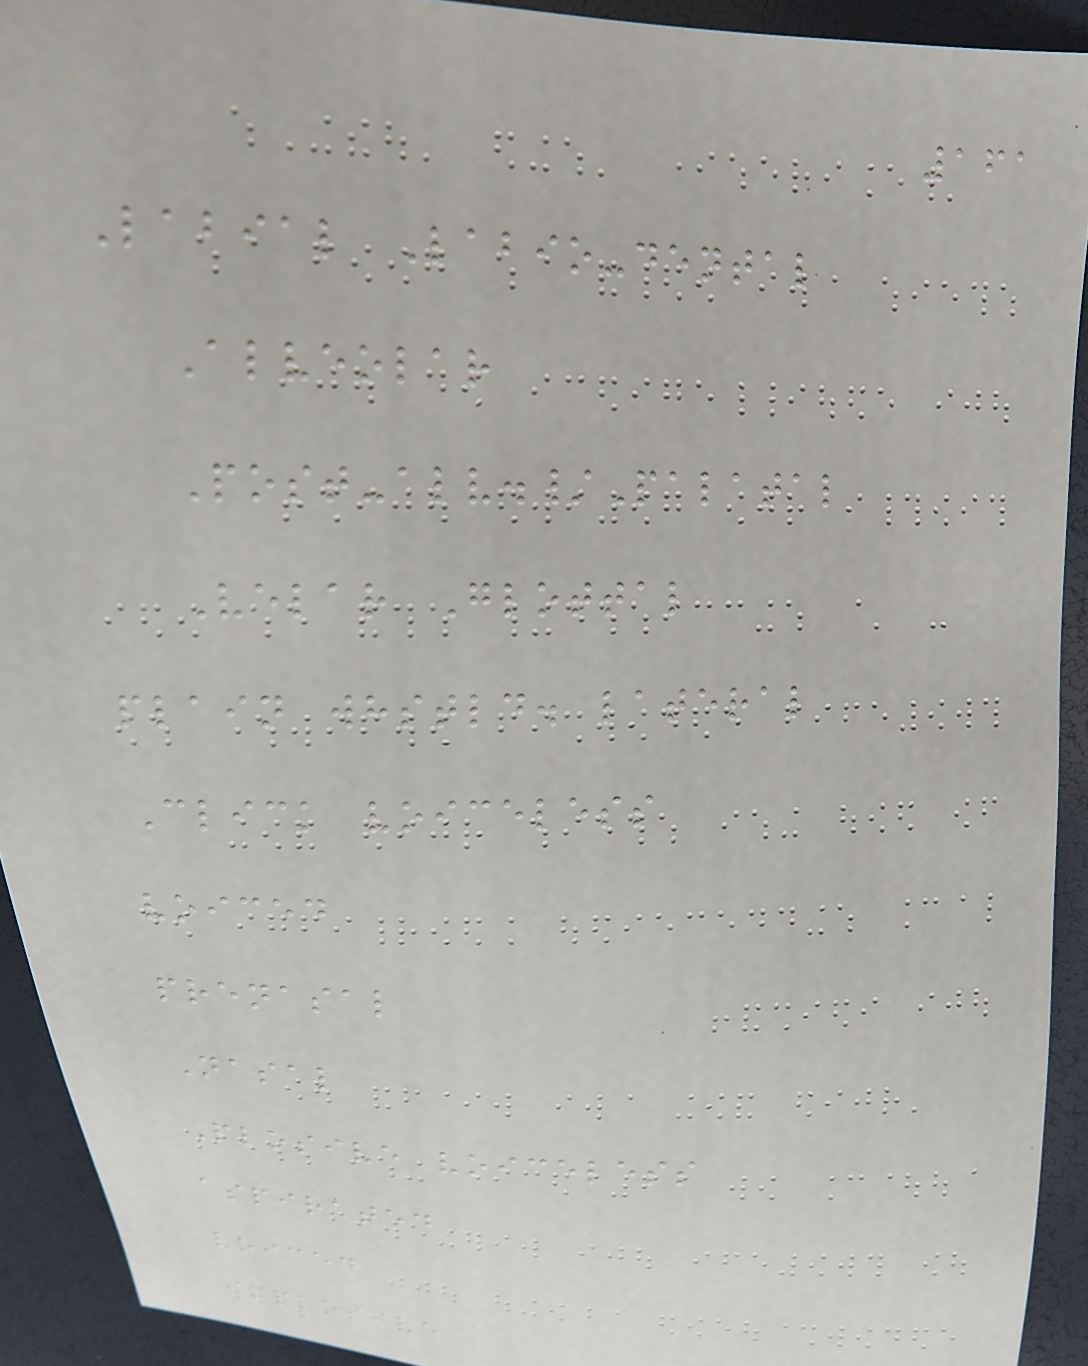161
Labial Labio-dental
Alveolar
Post-alv./Palatal
Velar Glottal
plain whstld. lateral
Click voiceless
voiced
prenasal
Nasal
Plosive voiceless
aspirated
voiced
implosive
